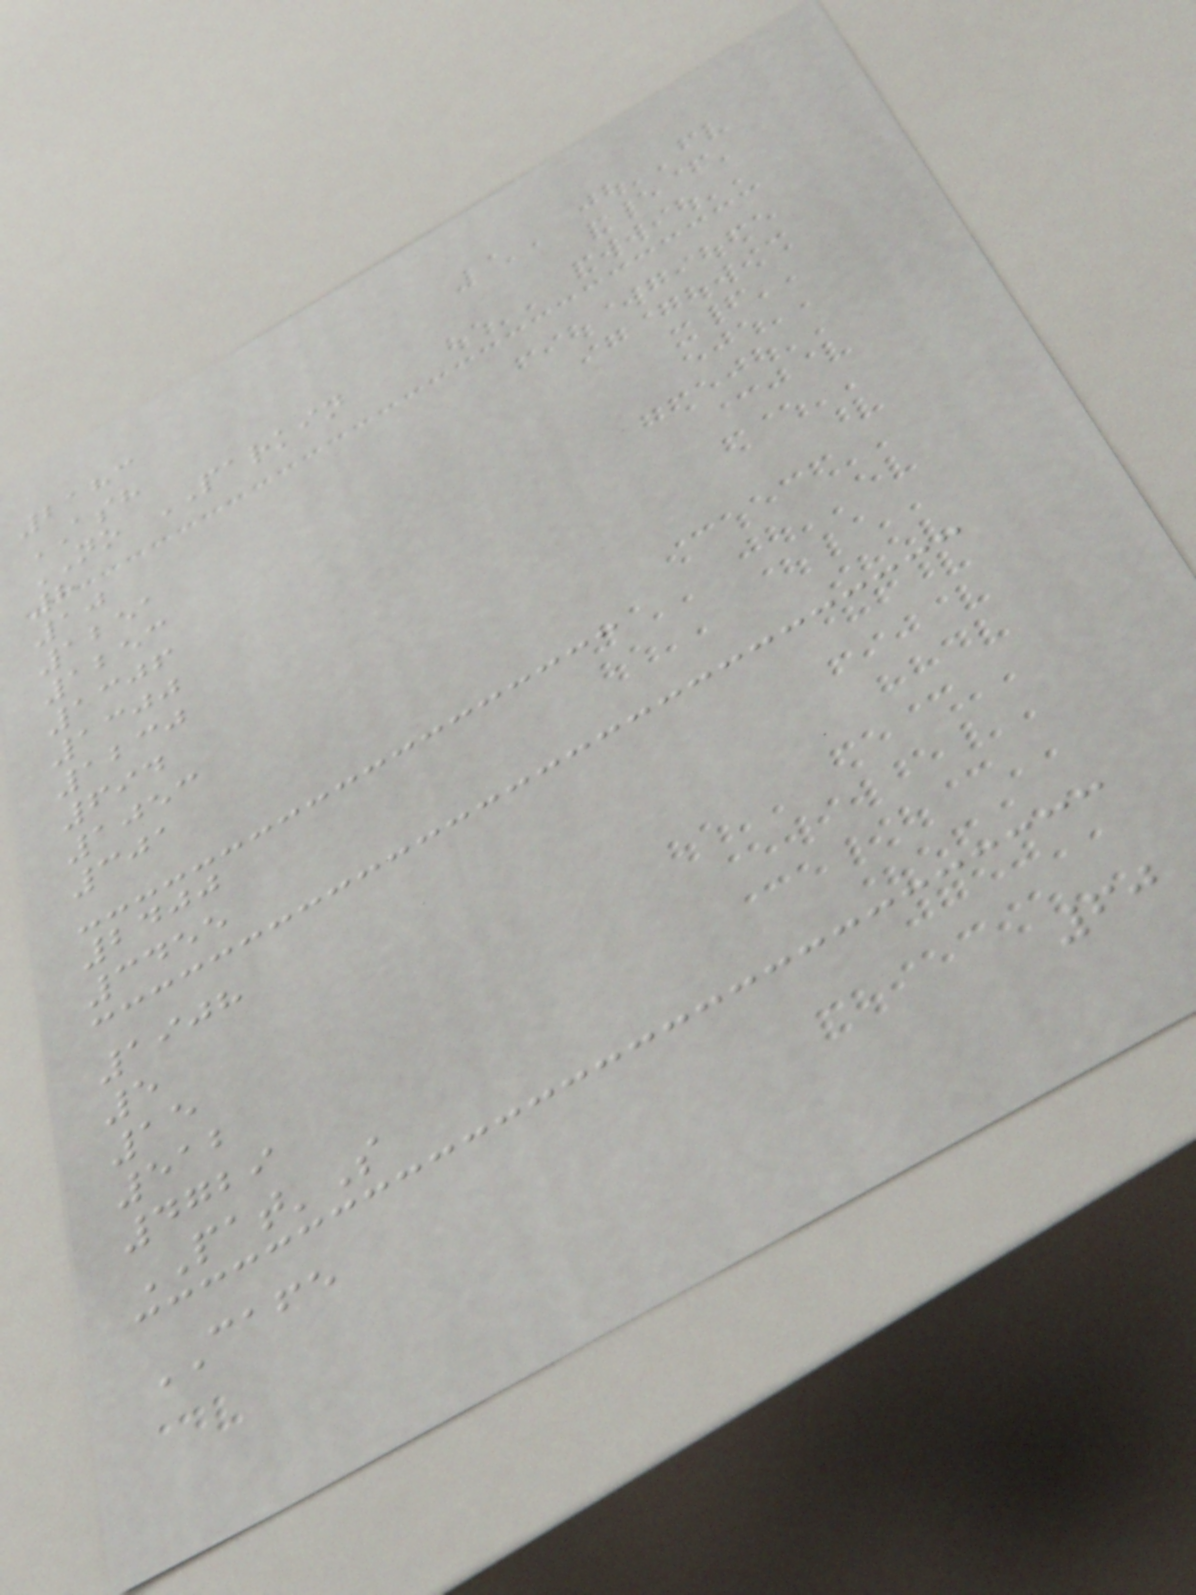2183
ASH
NO PARKIN
8
10
1251
1253
1306
1300
1230
694
1053
301
2400
3455
1908
5
15
512
4729
PAT'S
CAFE
60
